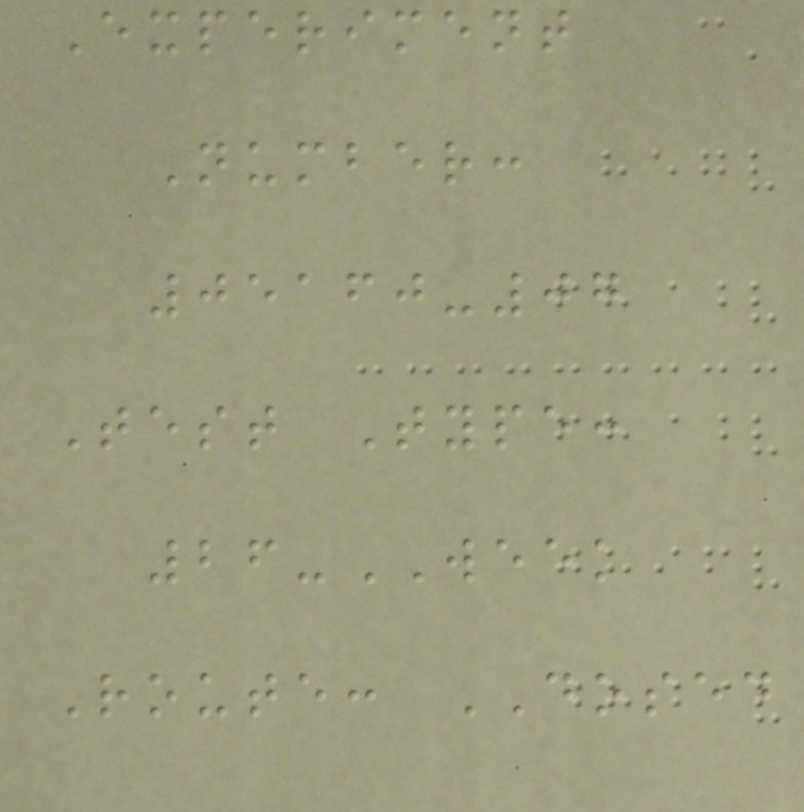Experiment
Number:
05160-07
Test Type:
26-WEEK
Route: DOSED
